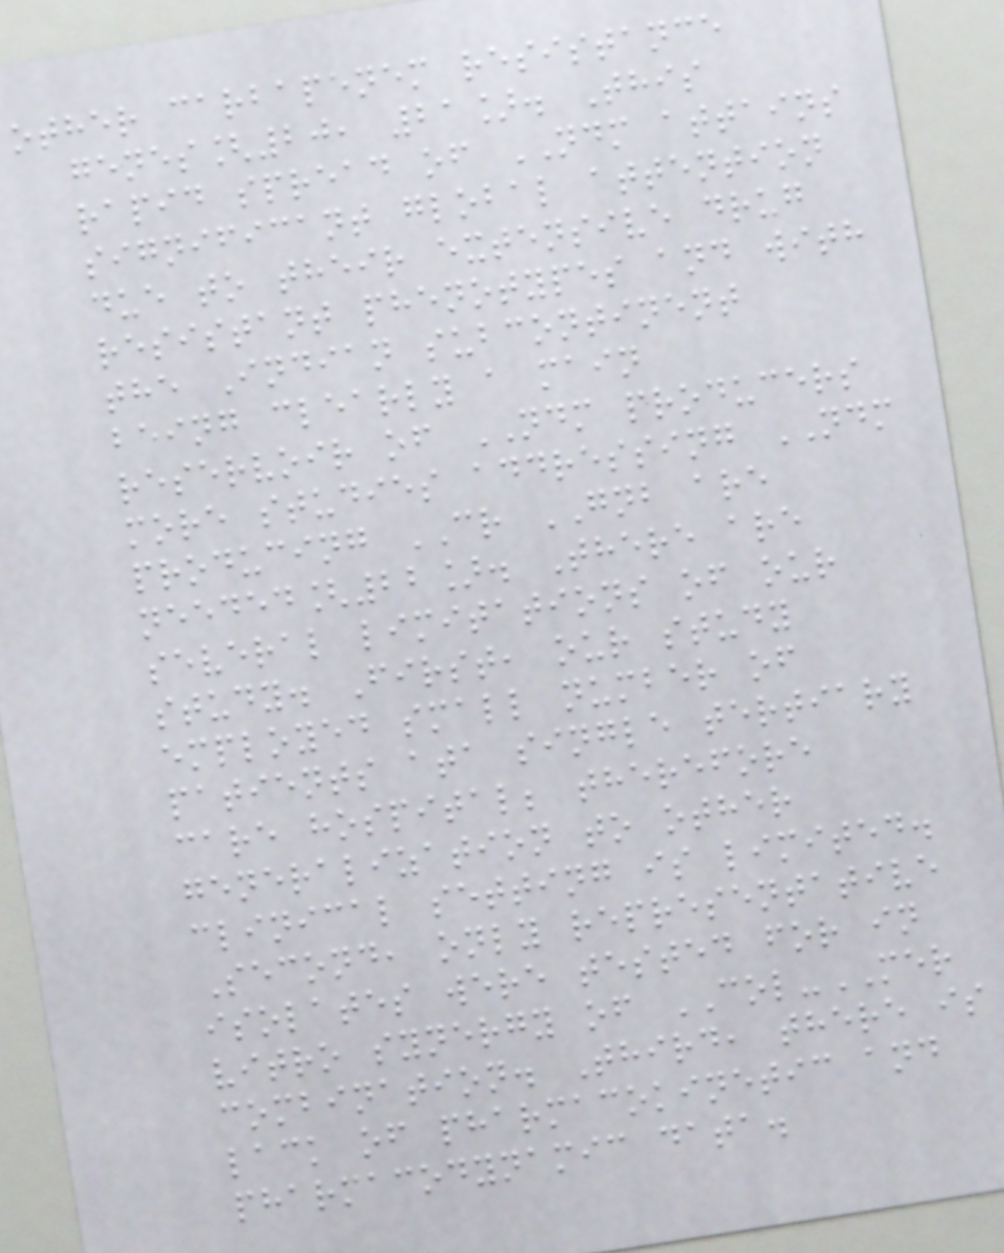other carbapenem resistance
genes[20, 21]. This
rapid spread of NDM attains
significant global attention
due to their extensive drug
resistant phenotypes and with
the Indian subcontinent
being clearly a main
reservoir of NDM producers
more studies addressing NDM
producing CR GNB are
needed[22]. There are
several limitations of our
study. First, our study
employed small number of
patients ata single tertiary
care hospital; therefore
generalization to other
clinical setting is limited.
Second, only representative
isolates were tested for in
vitro synergy of COL-MER
combination. Third, there is
lack of pharmacokinetic and
pharmacodynamic data.
